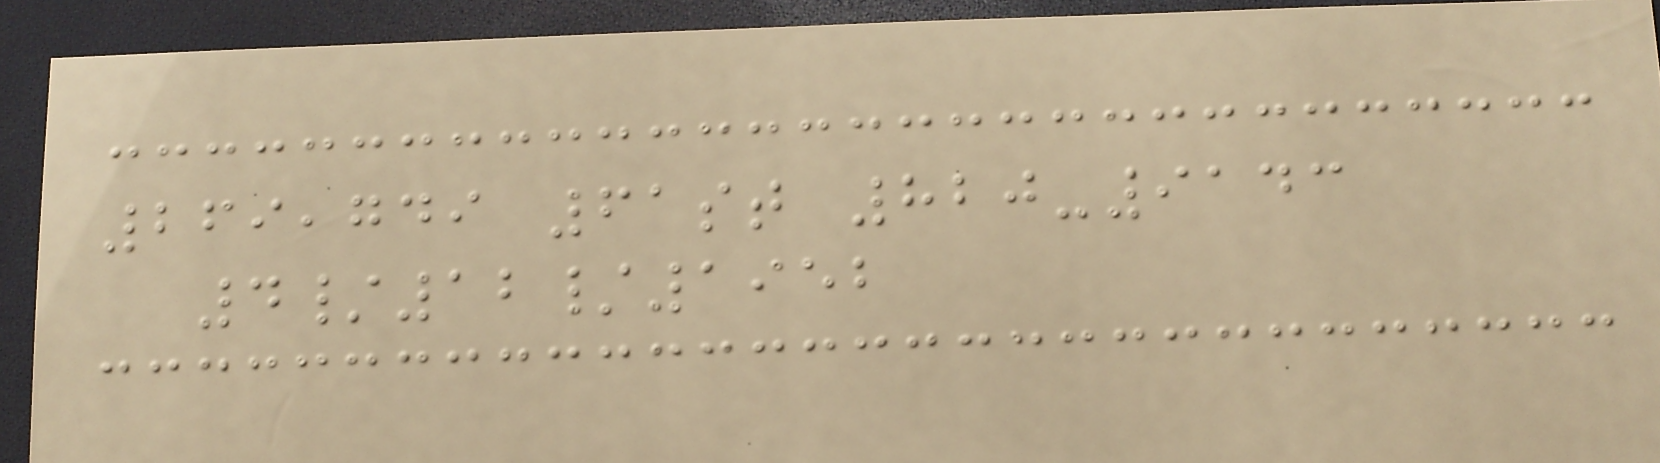269,749 61st 820-9143
4/12/1952
